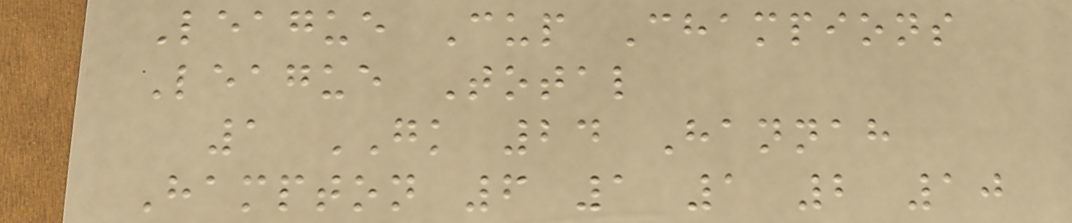League Cup Champions
League Total
1 GK 24 Hannah
Hampton 6 1 1 2 10
